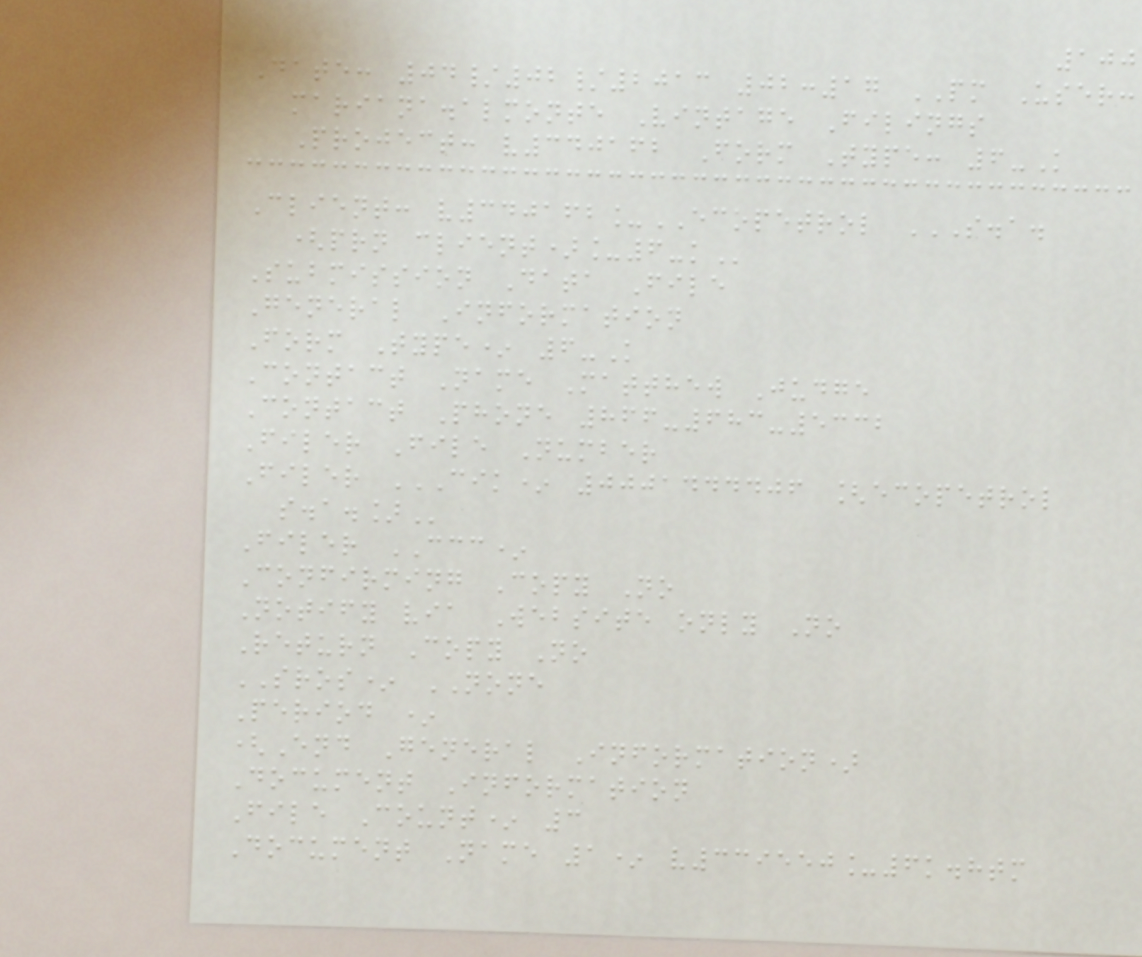100
Date: 04/02/2013 02:17 PM User:
mariana.almonte Vintage Filings
Project: v340162 Form Type: 6-K
Client: v340162_ECOPETROL S.A.
(PRN CLIENT)_6-K
Submission Data File
General Information
Form Type* 6-K
Contact Name Matthew Judge
Contact Phone 866-683-5332
Filer File Number
Filer CIK* 0001444406 [ECOPETROL
S.A.]
Filer CCC*
Confirming Copy No
Notify via Website only No
Return Copy No
SROS* NONE
Period *
(End General Information)
Document Information
File Count* 3
Document Name 1* v339550_6k.htm
